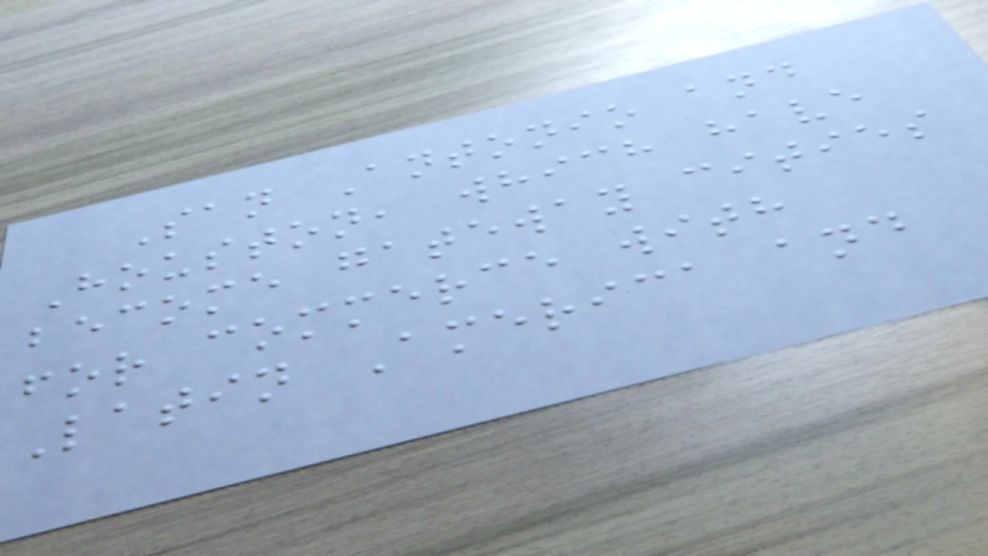San Antonio and
Houston, which have
become gateway cities
for commerce with
Latin America and
